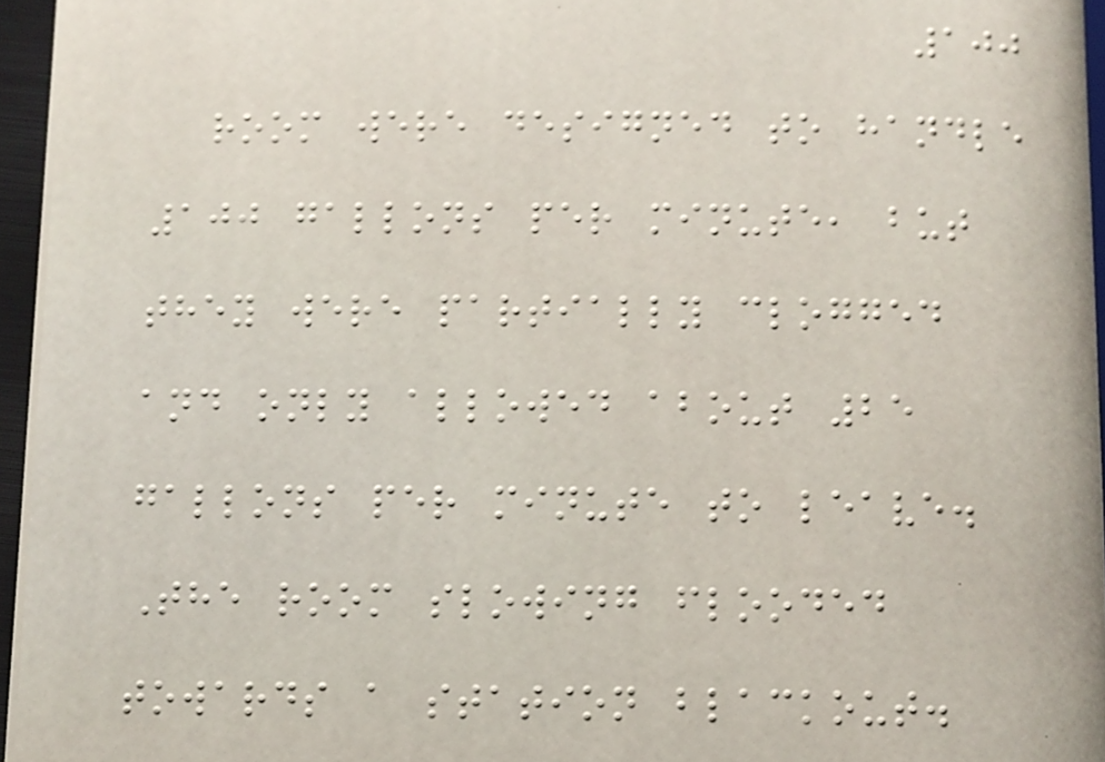100
room were designed to handle
100 gallons per minute, but
they were partially clogged
and only allowed about 25
gallons per minute to leave.
The room slowing flooded
towards a station blackout.
